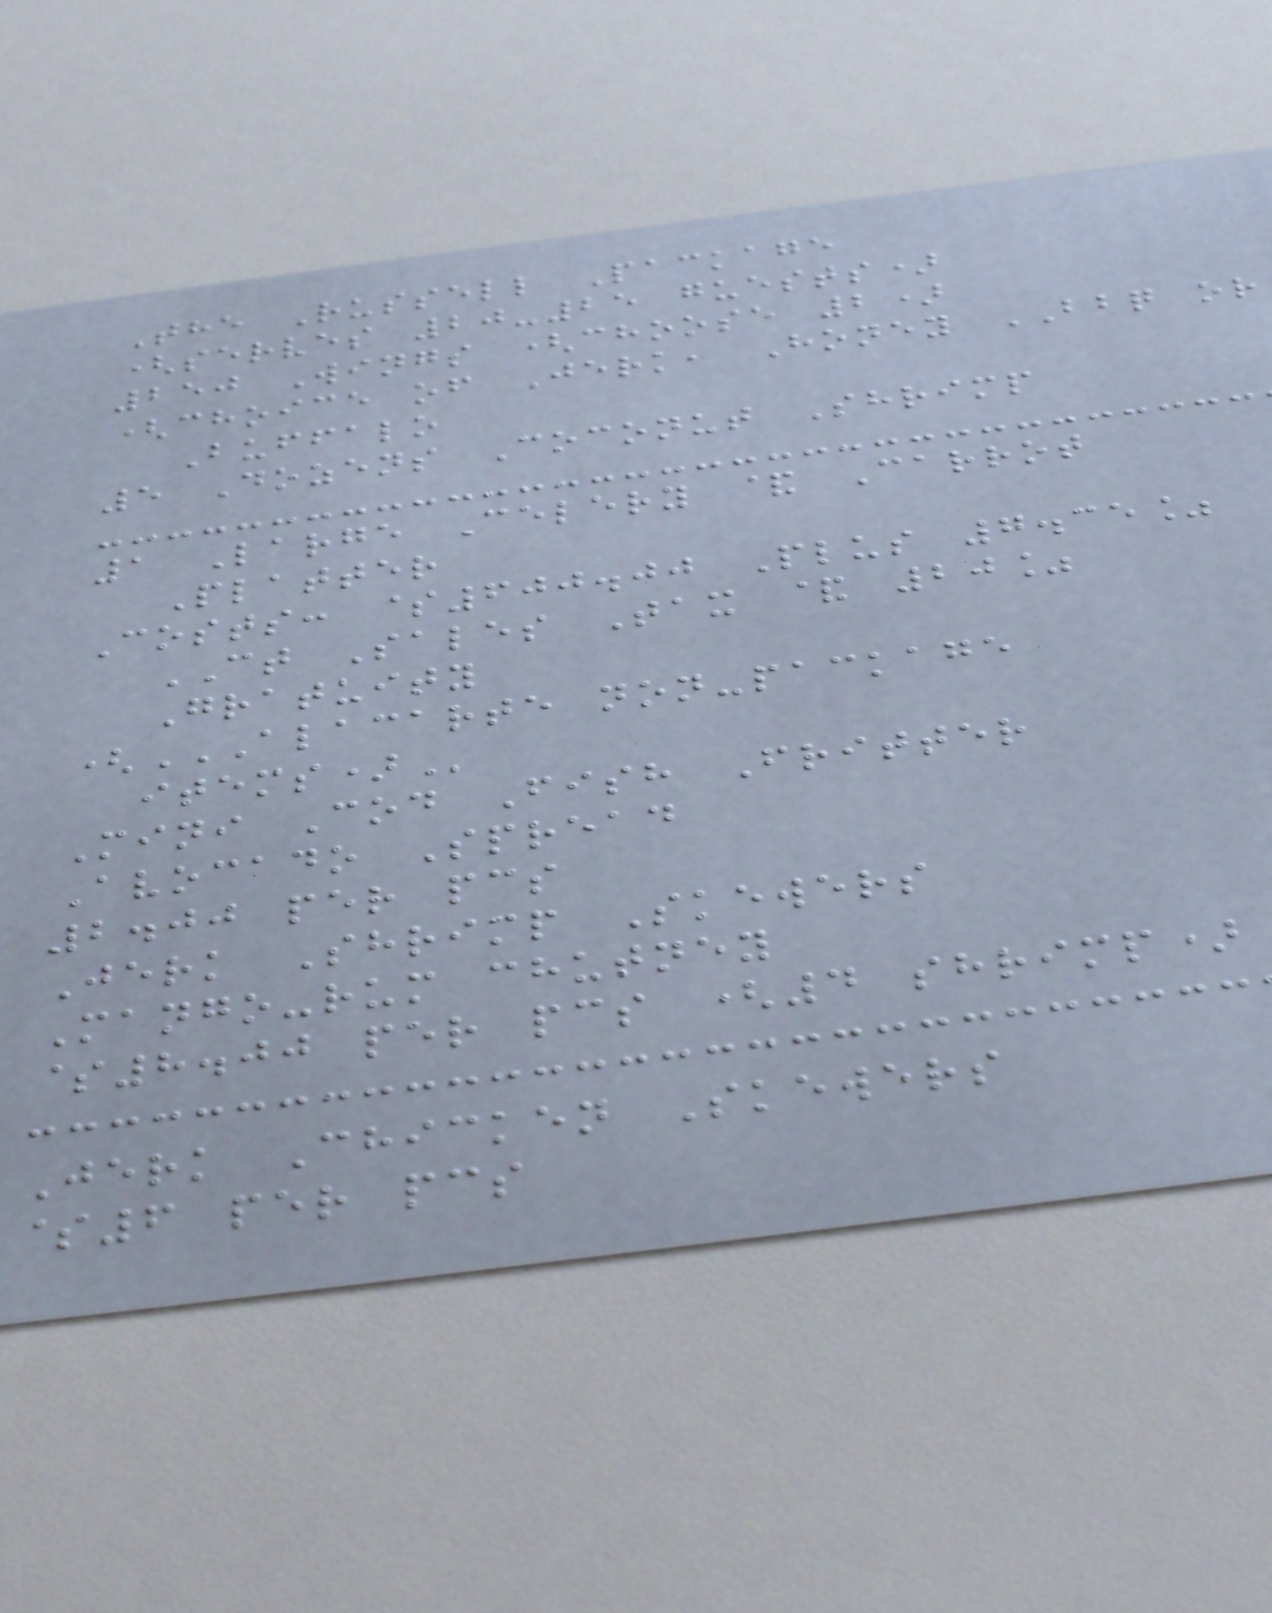The Russell Package
(serves 20-25 guests)
250 Wings (choose 2)
(choice of Jerk, Honey BBQ or
Buffalo
5 Dozens Coconut Shrimp
1 Large Celery & Carrot
Platter
Costs: $600.00 Plus 7.35%
CT Sales Tax & 20%
Gratuity
(ALACARTE NON-PACKAGE
ITEMS)
Mini Cod Fish Fritter
Avocado Spread
2.00 per pcs
Jerk Shrimp Skewers
Mango-rum chutney
$8.00 per pcs (4 shrimp)
Jerk Chicken Skewers
$6 per pcs
